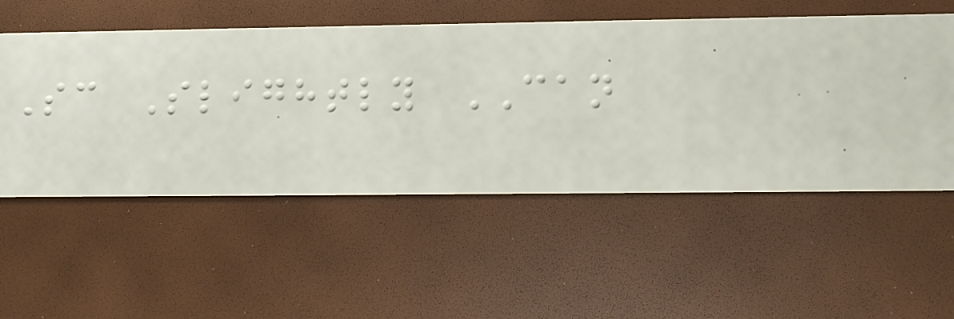Sc Slightly CAN
